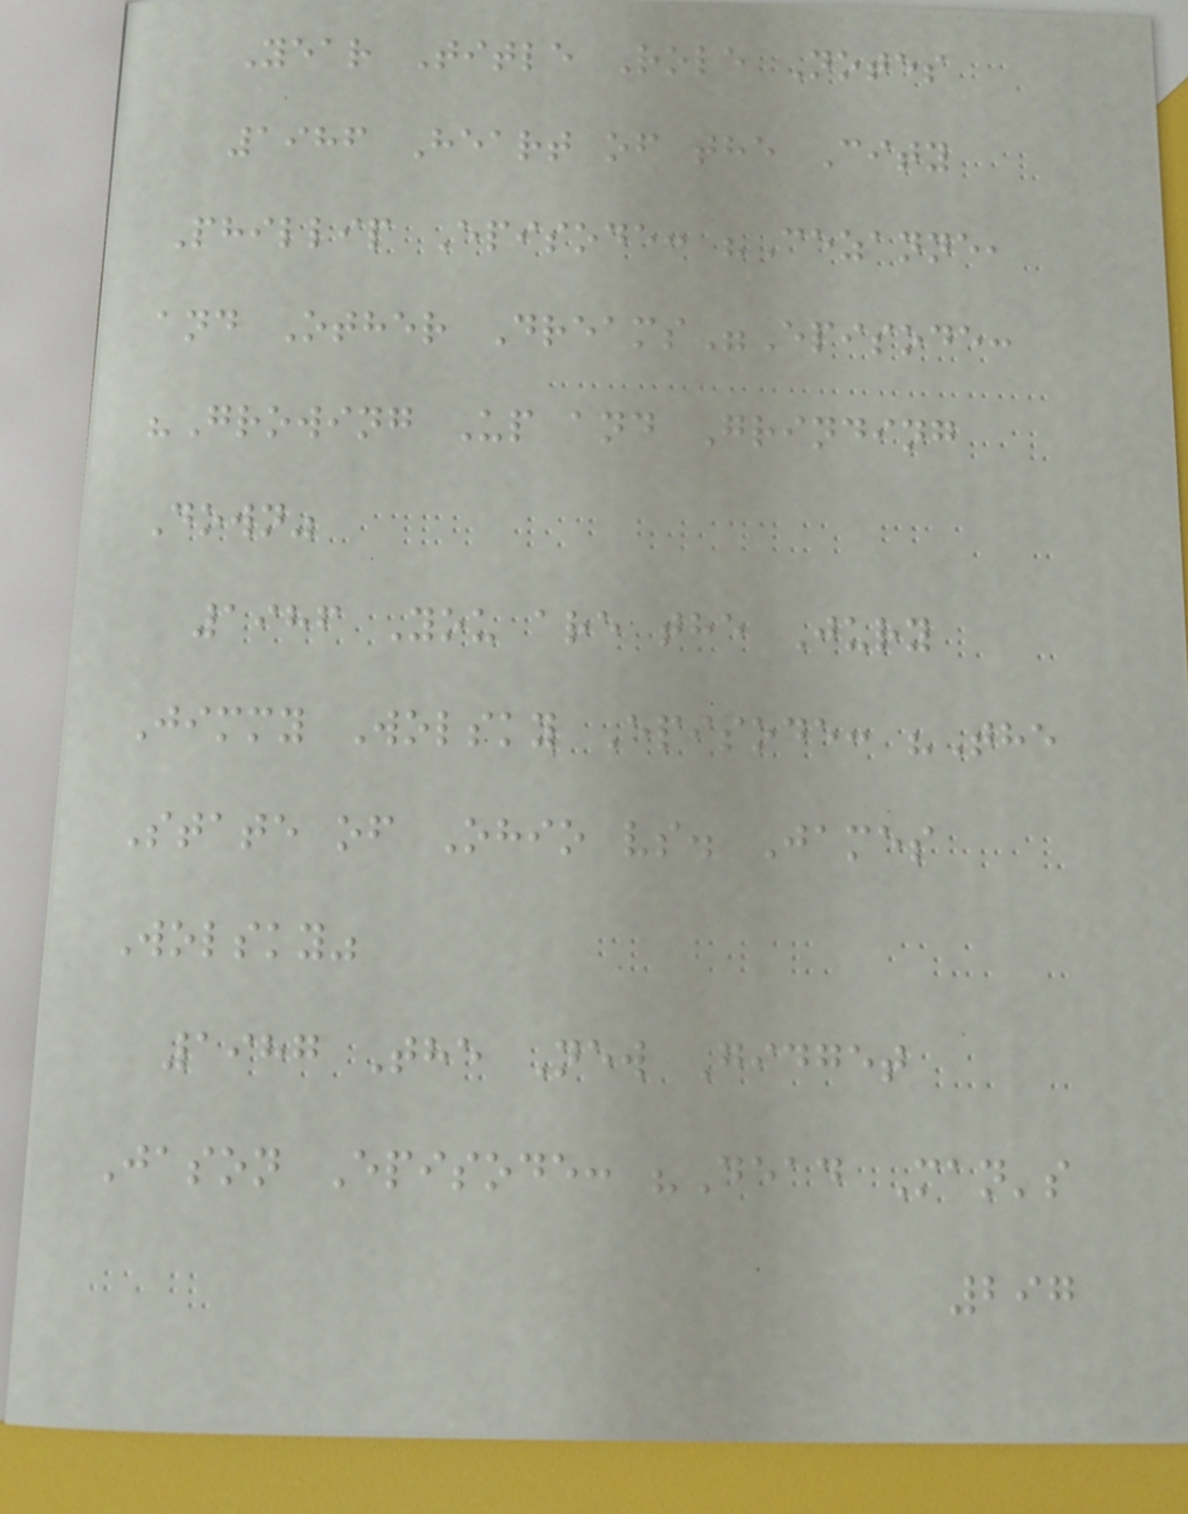Year Title Role Notes
1986 Heart of the City
Phillip Episode: "Cezanne,
and Other Dreams"Episode:
"Growing Up and Grinding
Down"
1986 You are the Jury
Jimmy Wolsky Episode: "The
State of Ohio vs. James
Wolsky"
1987 The New Gidget
Jason Episode: "Dead Man's
297
